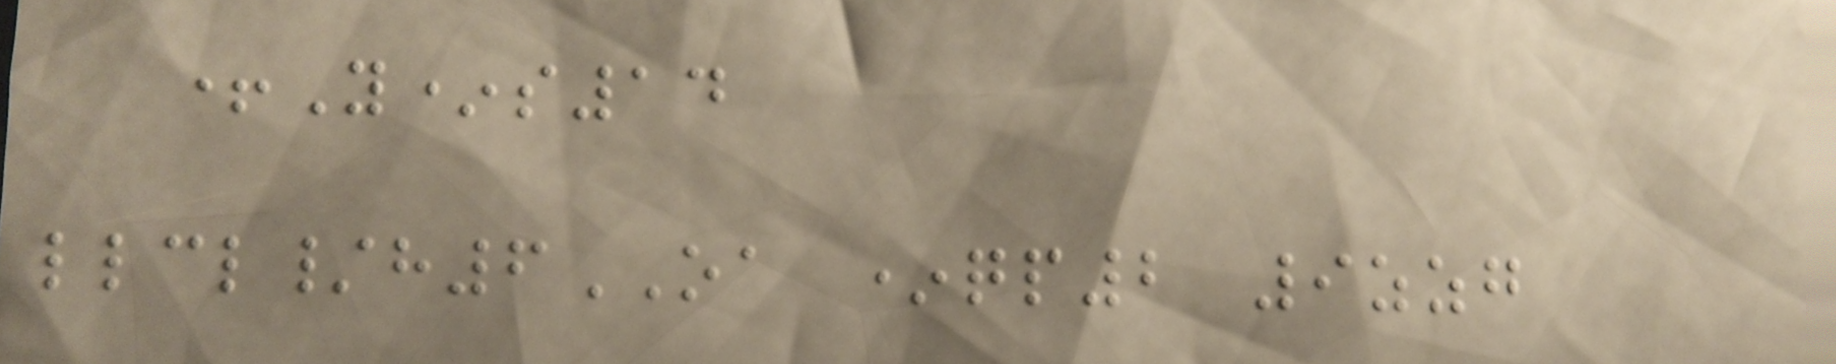+Y*s14
llcl/h6OA *qp2 9zzg
